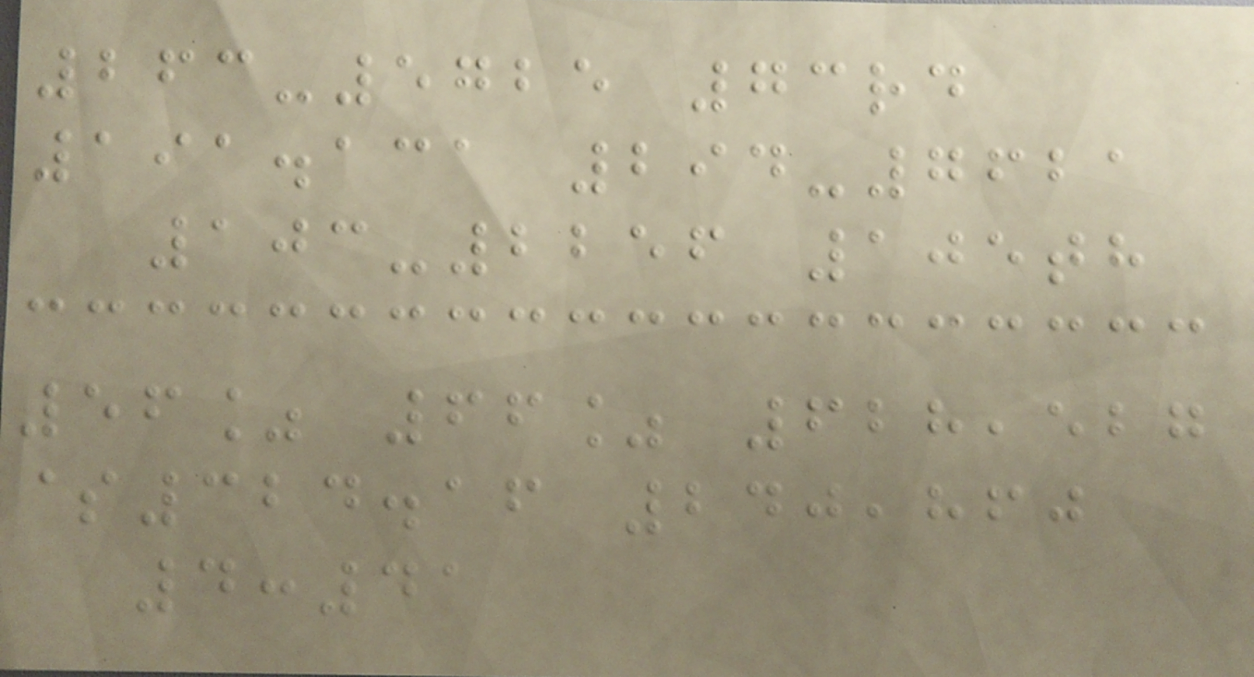263-5725 73rd
191.131 294-7621
103-2256 105th
56% 66% 628,527
$324.16 240,860
4:41
